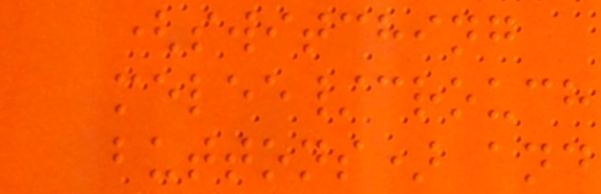(switching
melee/crouch
buttons) and
